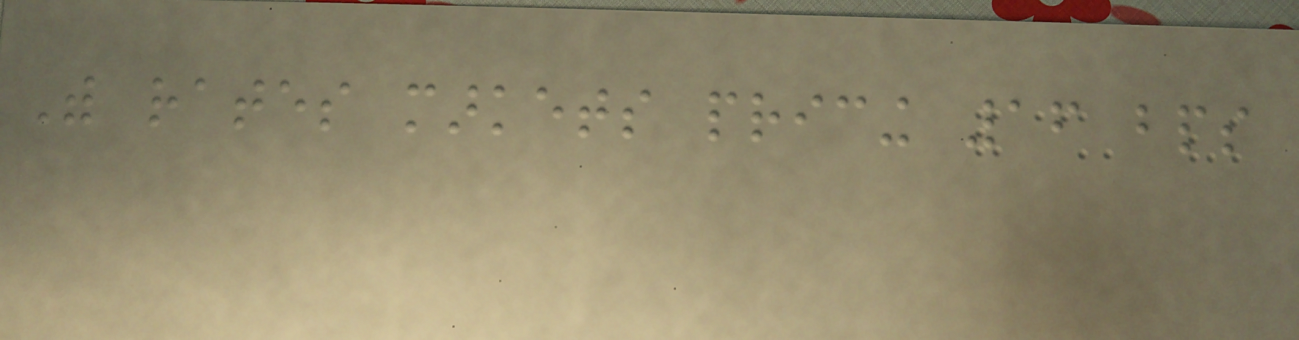With rates markets pricing 16 bps
